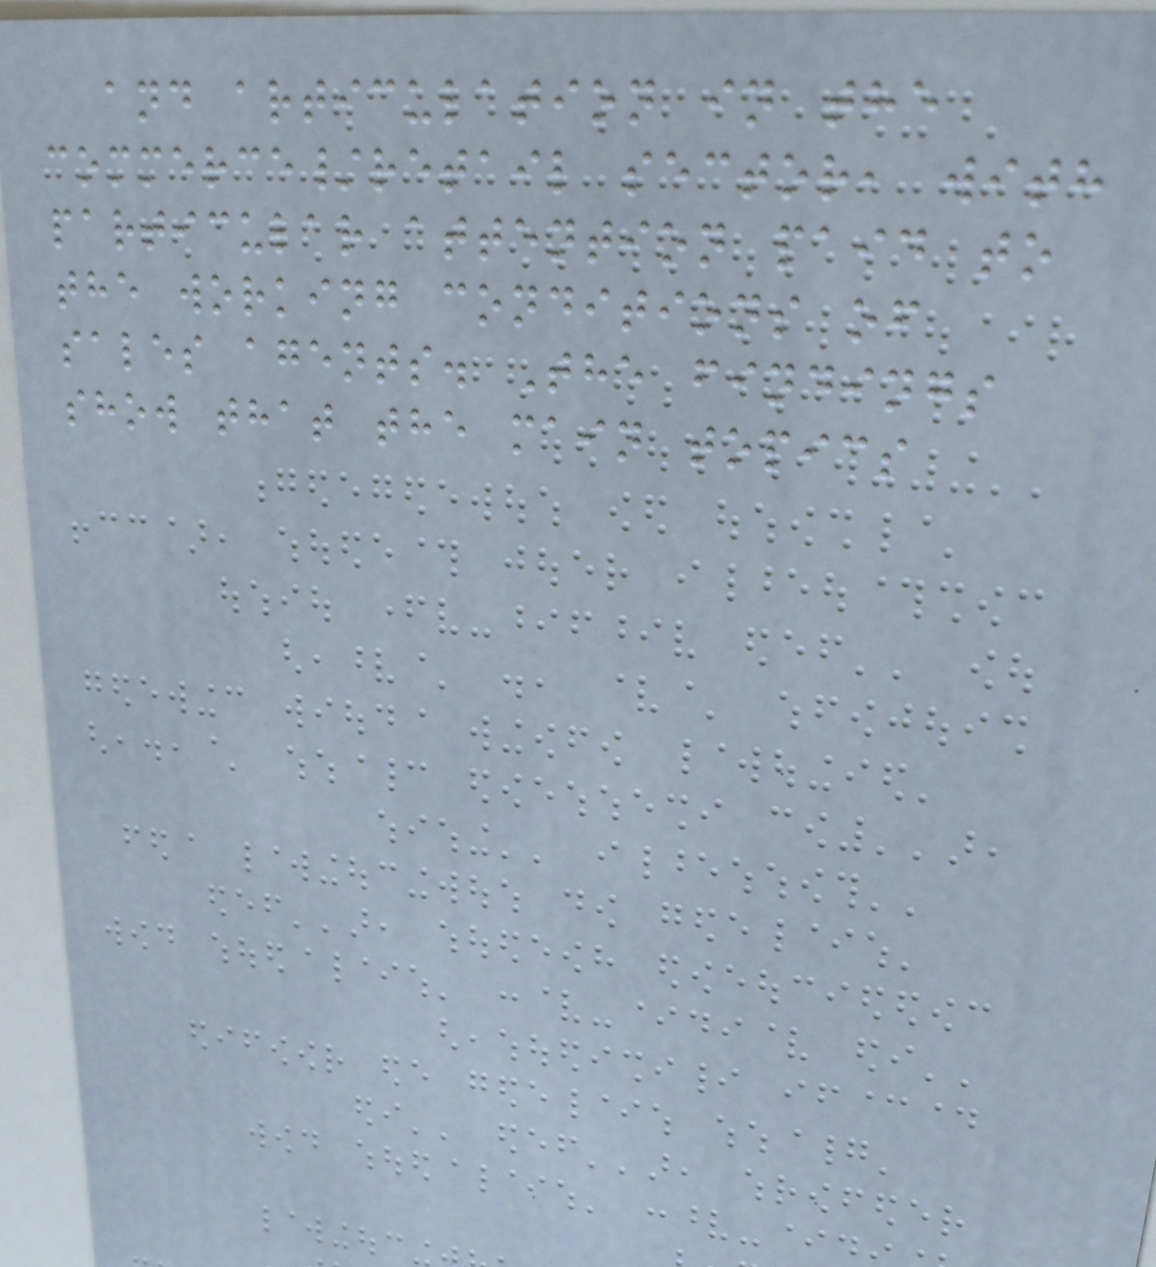and articulation in the
commerce/retail sector, with
particular attention paid to
the working conditions of
sales agents. The findings
show that the main topics
